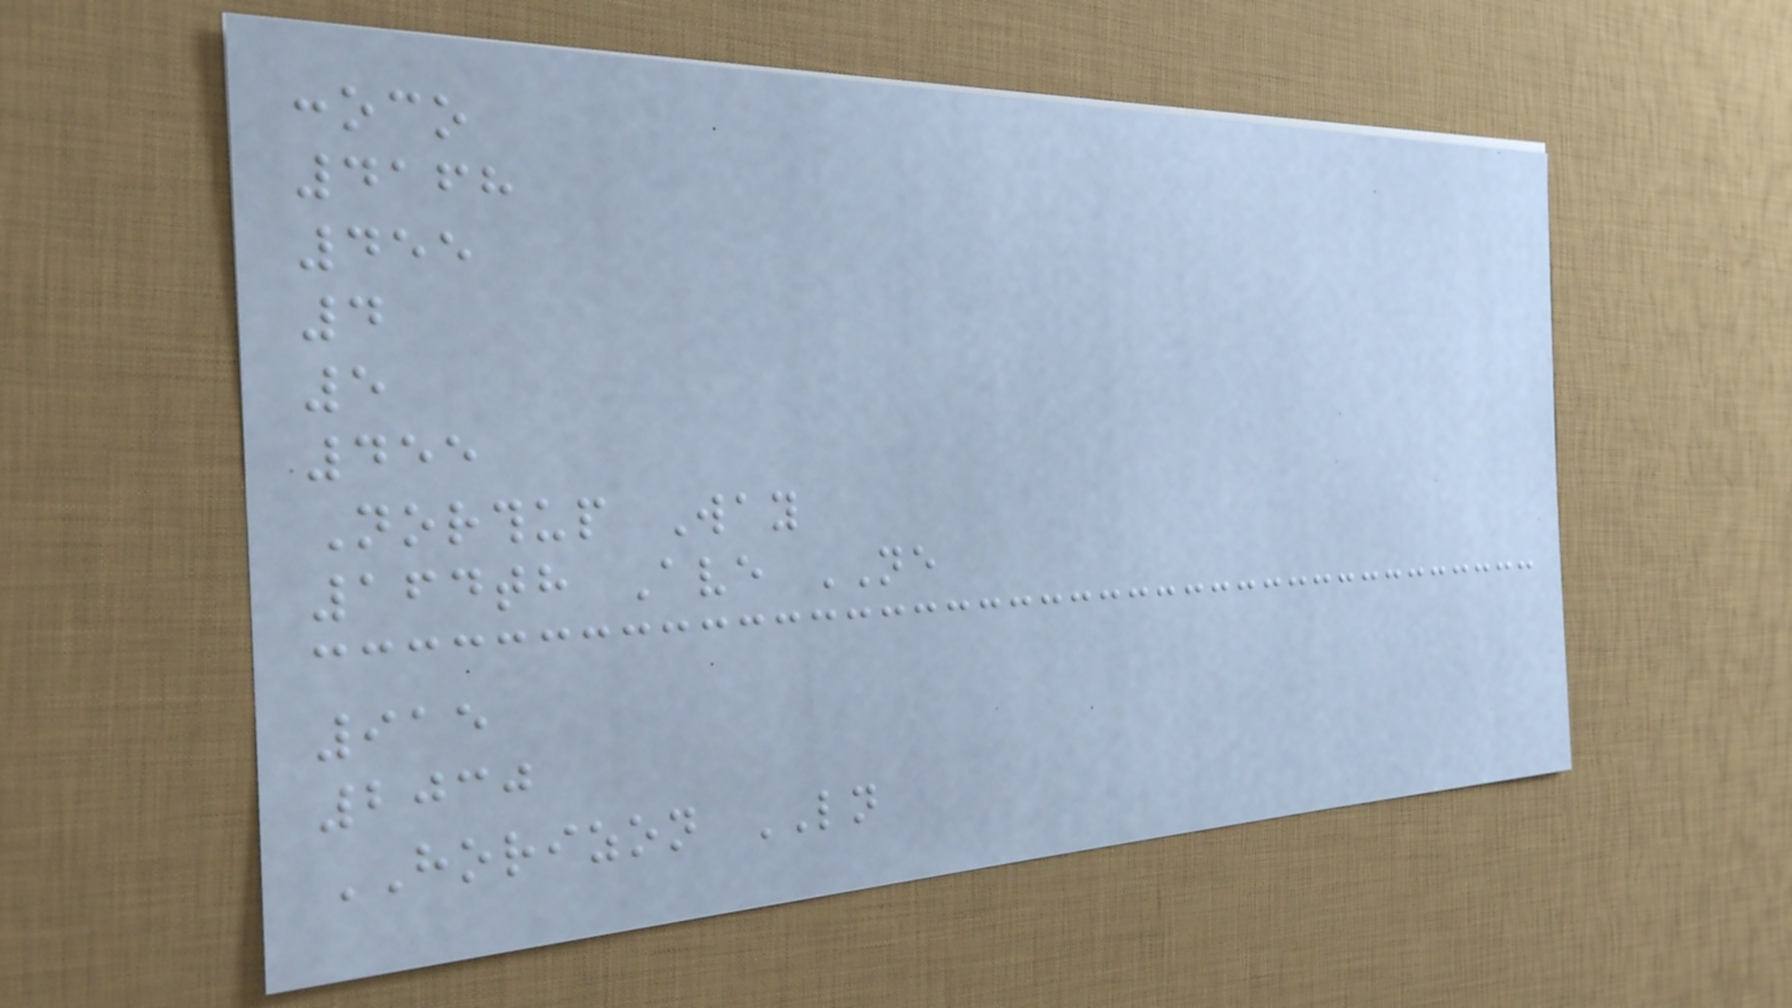conoco
4168
455
4
5
455
Northup Way
164th Ave NE
915
2030
HORIZON LN
